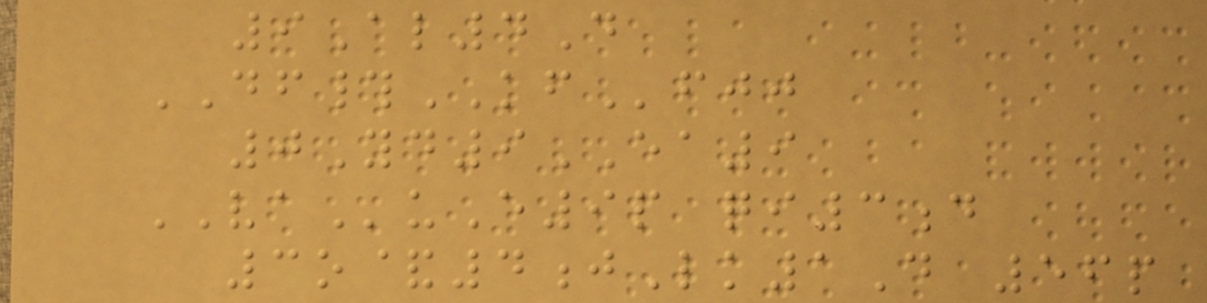9Al4D
DF#KFfjj
0Yd9EA9
VAuE9p qi3d
3o&4jLk1D 56p
